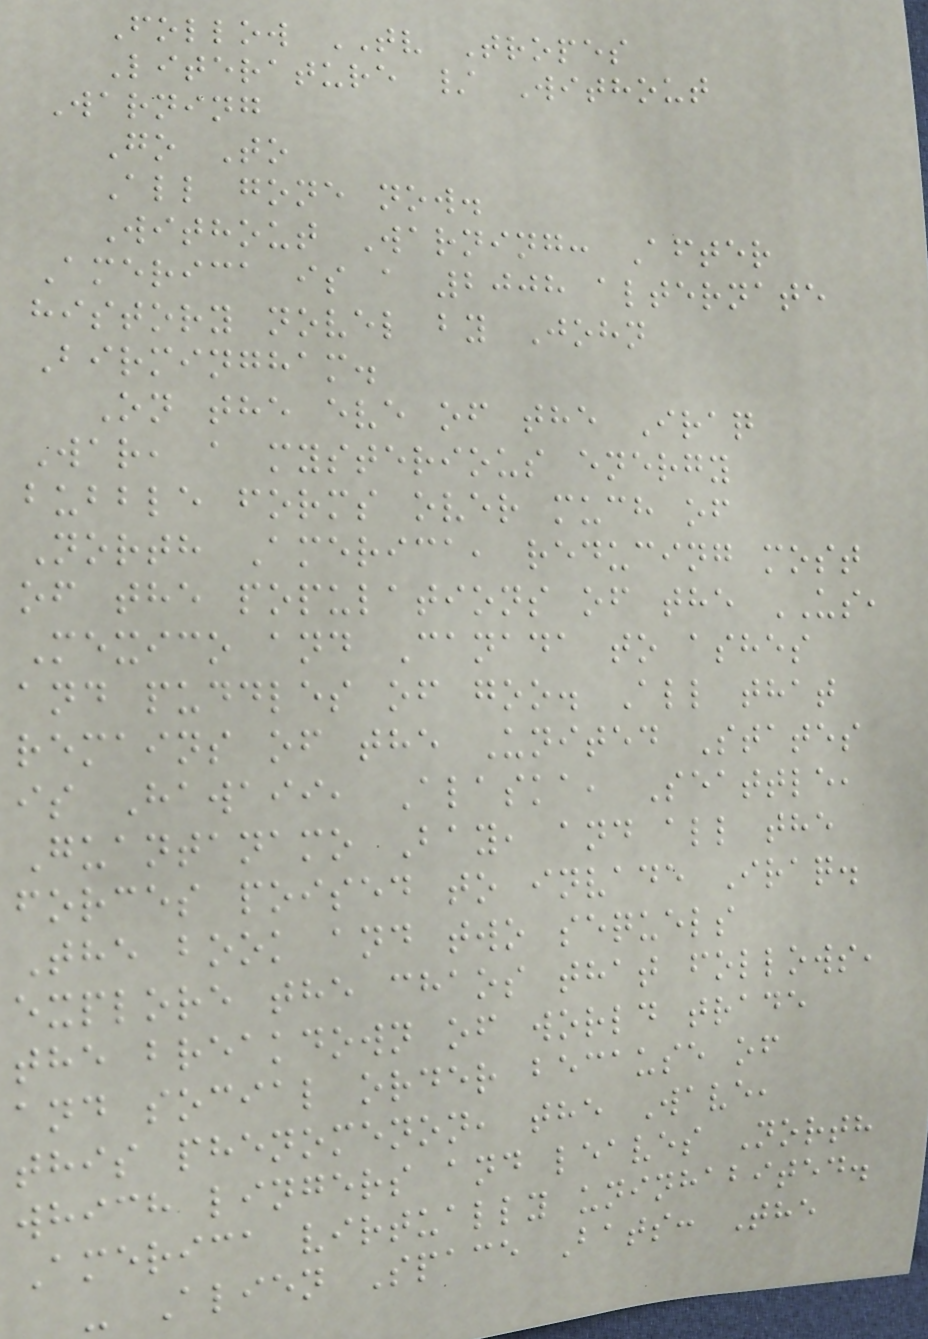Follow TV Tropes
Literature / Without
Warning
Go To
All gone now.
Without Warning: After
America is a 2008 alternate
history novel by John
Birmingham.
On the eve of the Iraq
War, a mysterious energy
bubble forms over much of
North America, reducing most
of the populations of the US,
Mexico and Canada to ashes
and puddles of goo. All that
remains of the United States
is Hawaii, Alaska, Seattle,
Guantanamo Bay, and all the
forces poised to invade Iraq.
The book and two sequels
explore the chaos that follows,
the breakdown of world trade
and social order because of
this phenomenon, the Wave,
which lingers and leaves North
America virtually uninhabited.
- Alien Space Bats: The
